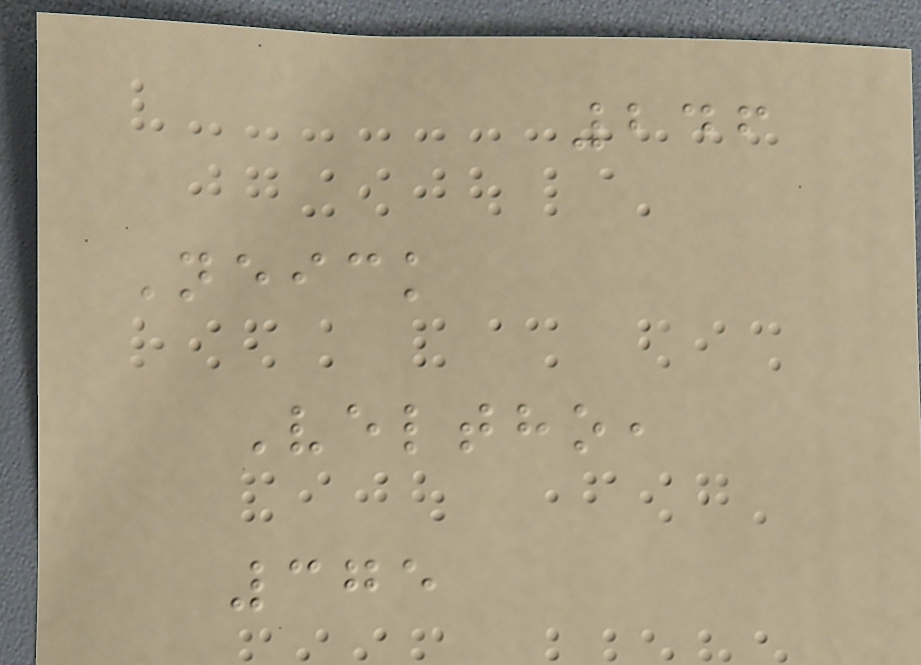246
Neick
Veltho,
375
